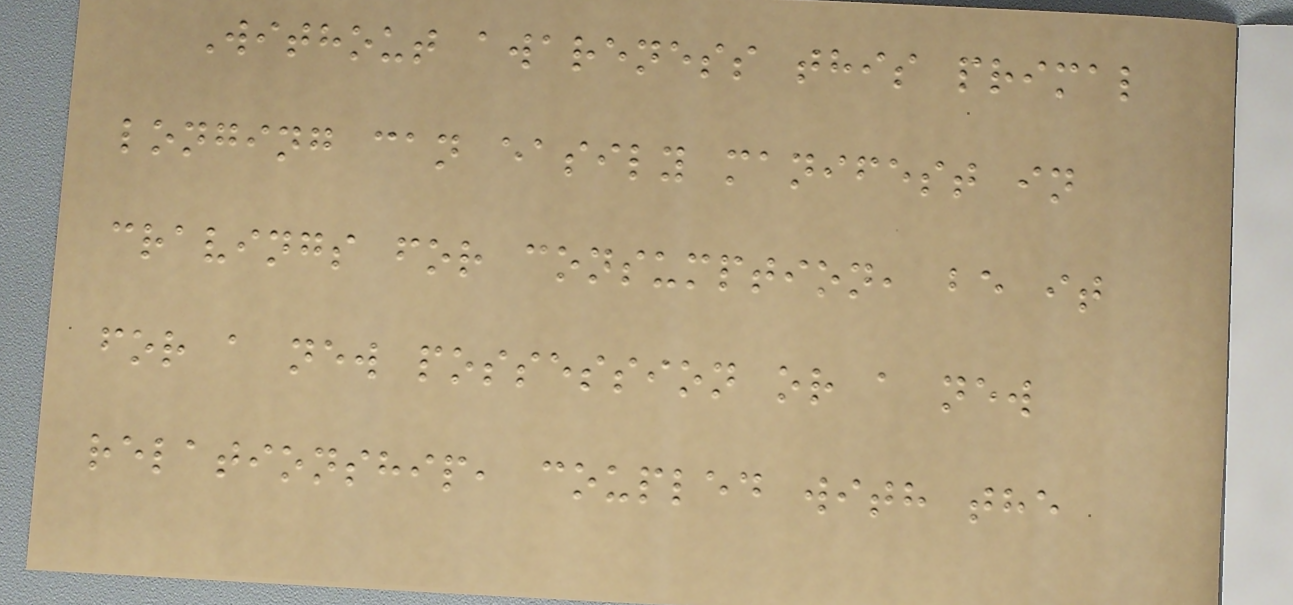Without awareness this primal
longing can easily manifest in
cravings for consumption, be it
for a new possession or a new
relationship, coupled with the
